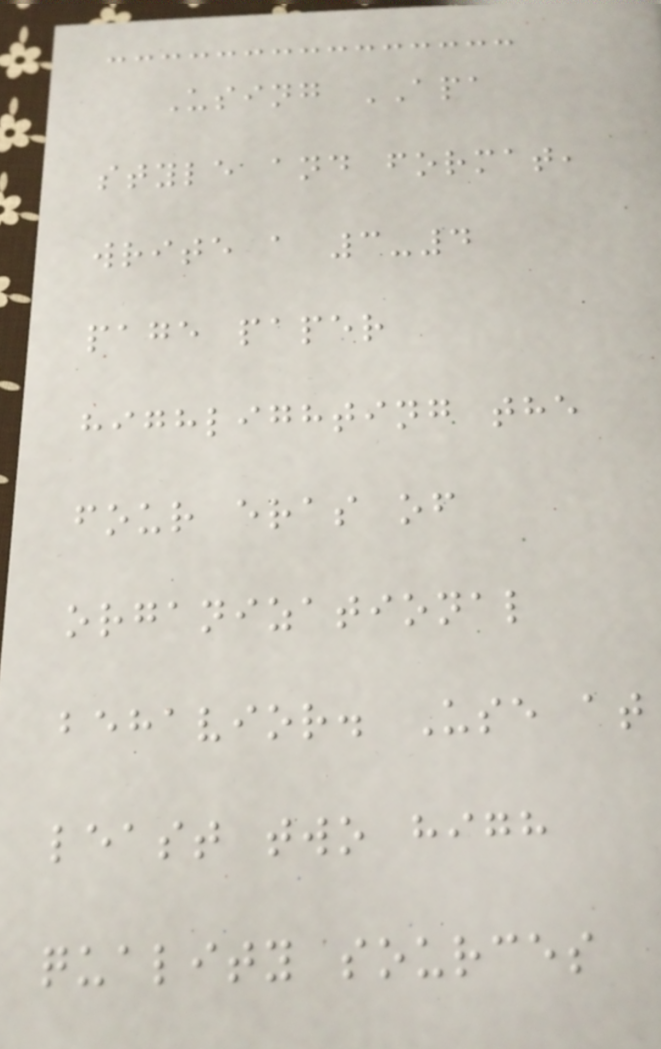Using APA
style and format,
write a 3-4
page paper
highlighting the
four eras of
organizational
behavior. Use at
least two high
quality sources
